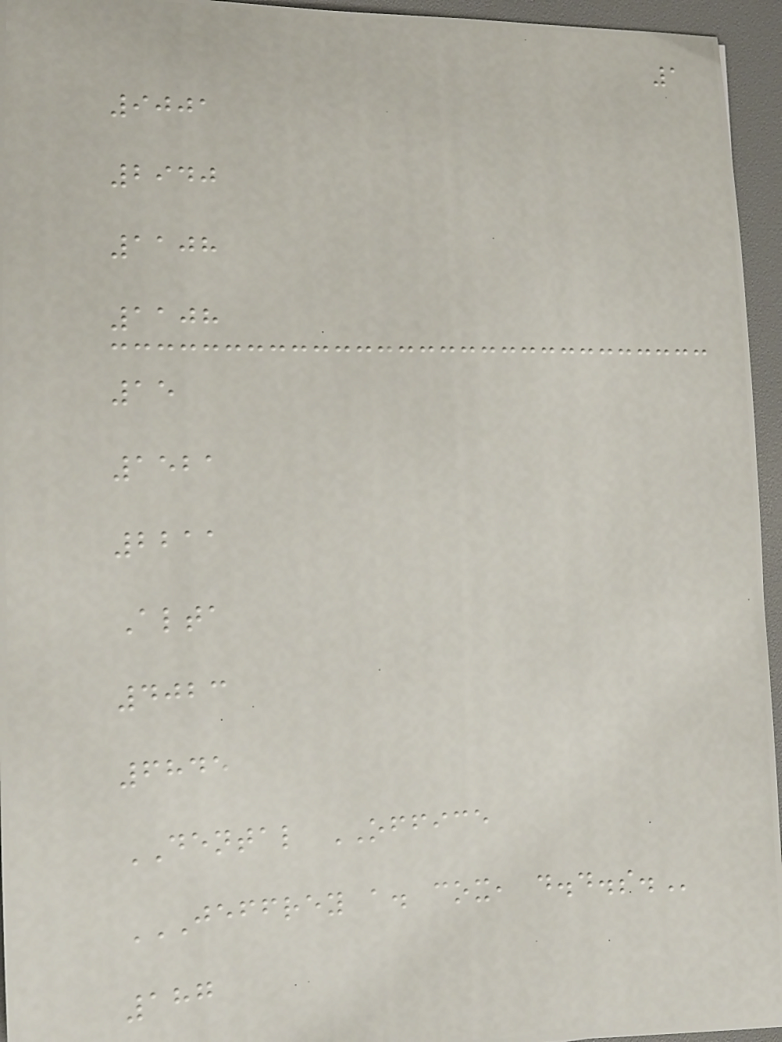1
9001
2940
1108
1108
15
1521
2211
Alta
4023
6845
DENTAL OFFICE
JEFFREY A. COX, D.D.S.
187
